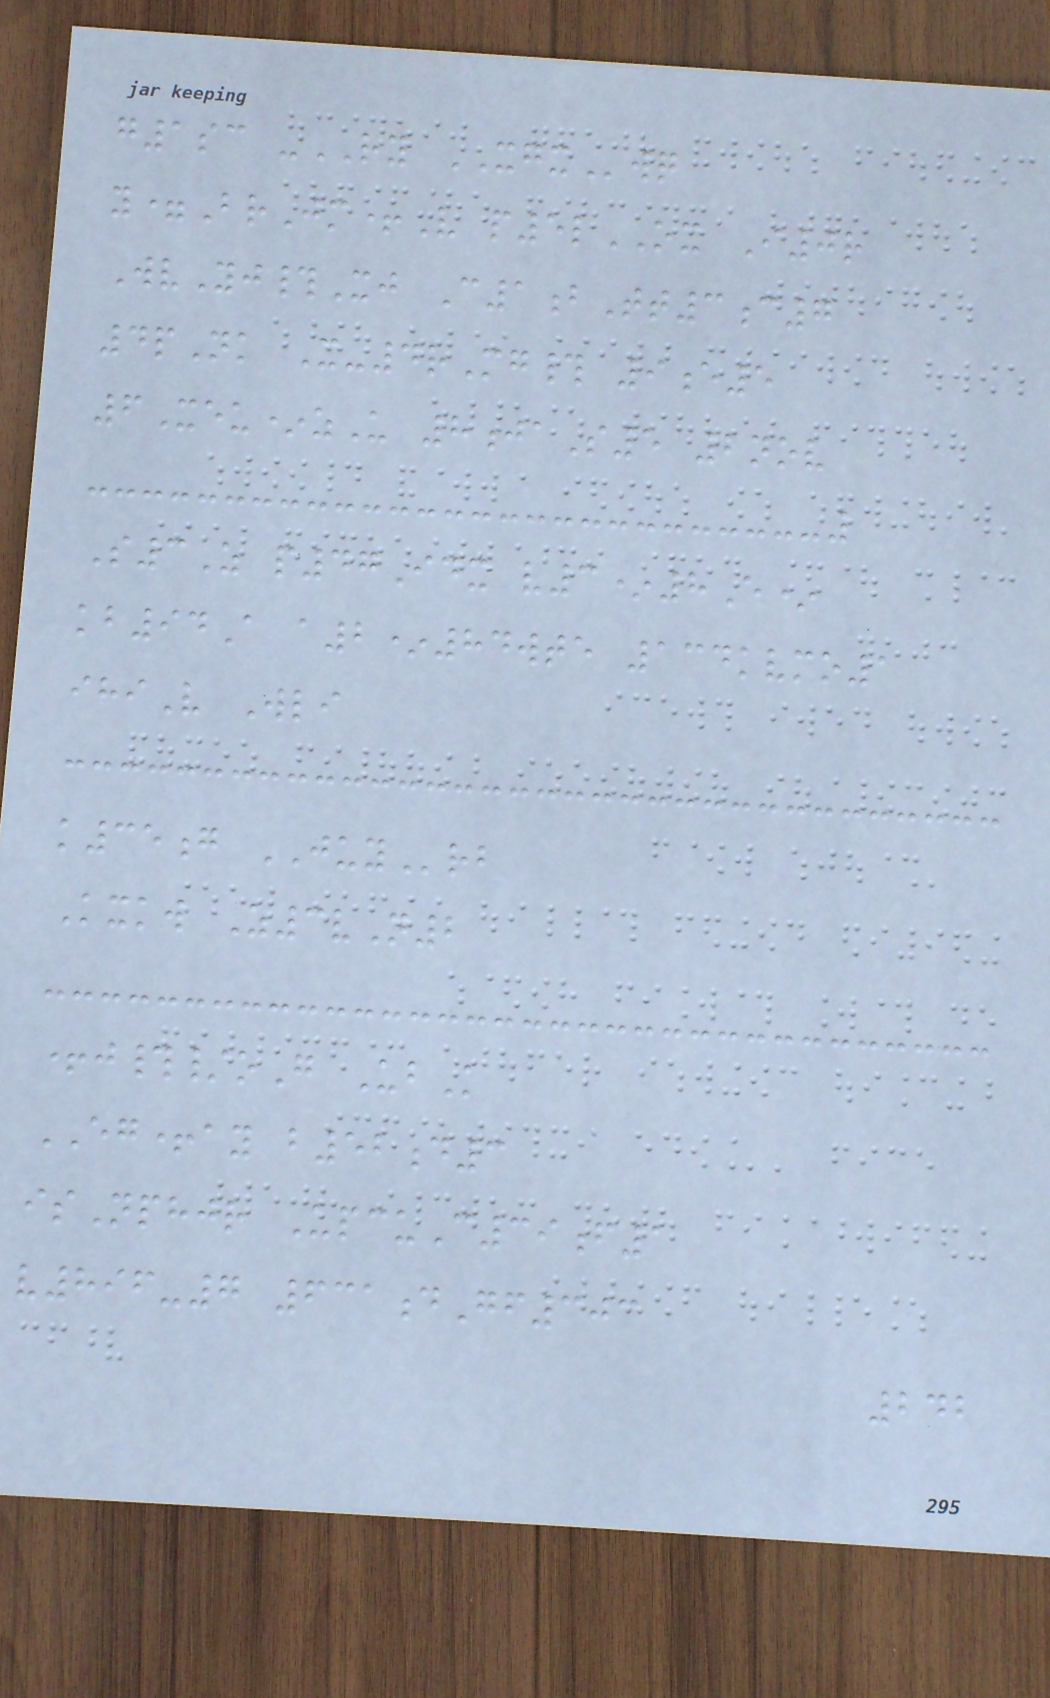g1sc -RY XGXwq
y=BrJm+V p5lOX I0r
WvYj#Xj C1bTt3c7
4pNk X-4rMg# 9e5
6Xeu*zU 8jaS5 2nov
S3Z p47Idx v3*8E*
kb94A a2*84wte 134kvmo1
ihiV Wli
k35g JUYrb
Kxkw Z3vN2
+j#/oG UbK
EG+ay b52d3
isNphjr UpcuC39f1
v896-7 631dGf303
242
